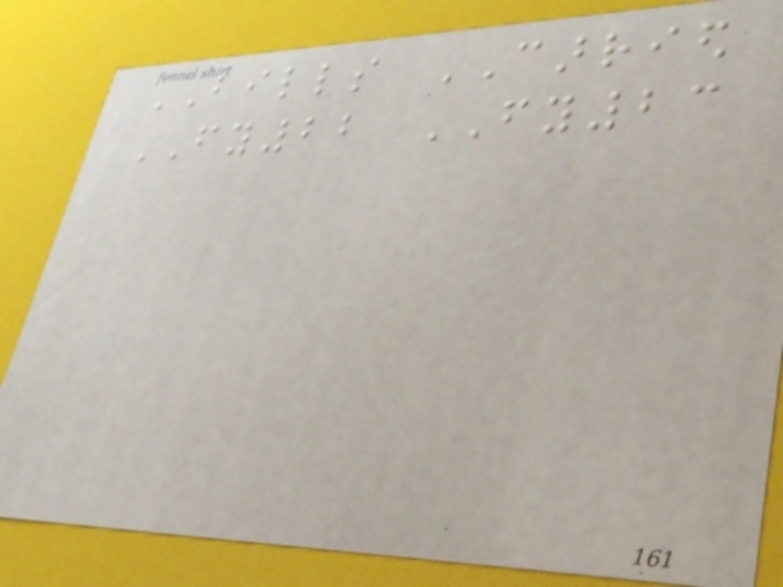BILLS CARRIED
FY22 FY23
